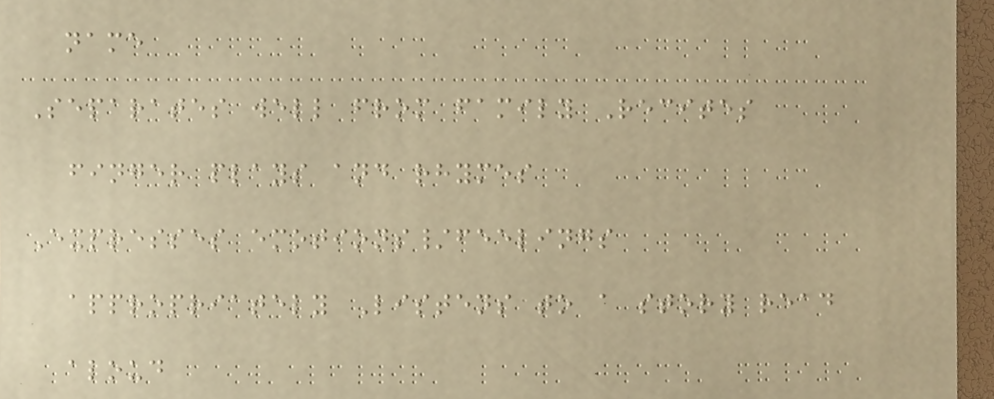name
Separates well from family Recites
finger plays and rhymes
Expresses emotions/feelings
appropriately Listens to a story read
aloud
